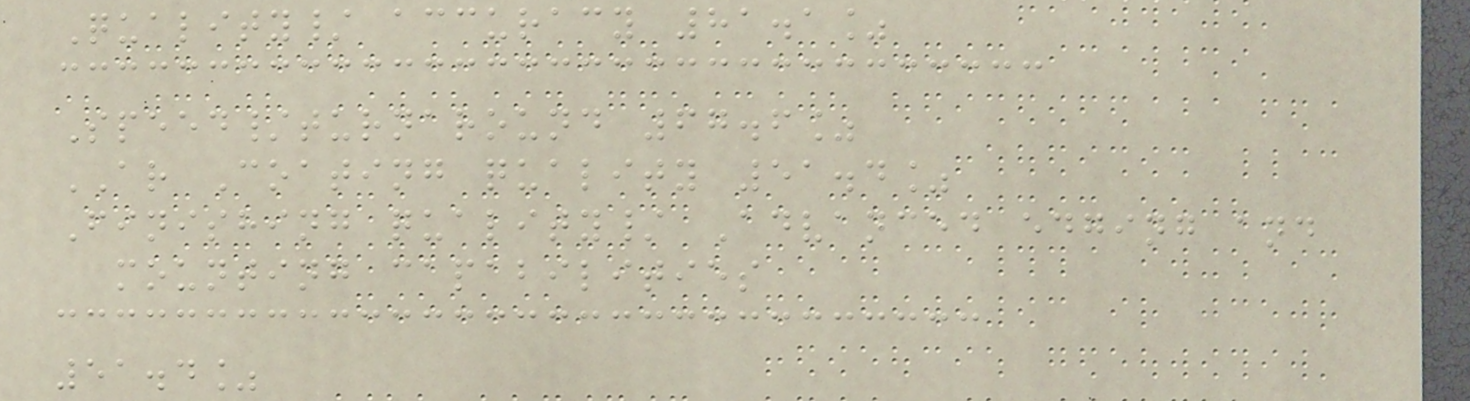Quality/ accuracy 81.1%
Speed/turnaround 67.6%
AR Coating quality 51.4%
Finishing quality/ Advanced edging and
mounting capabilities
51.4%
